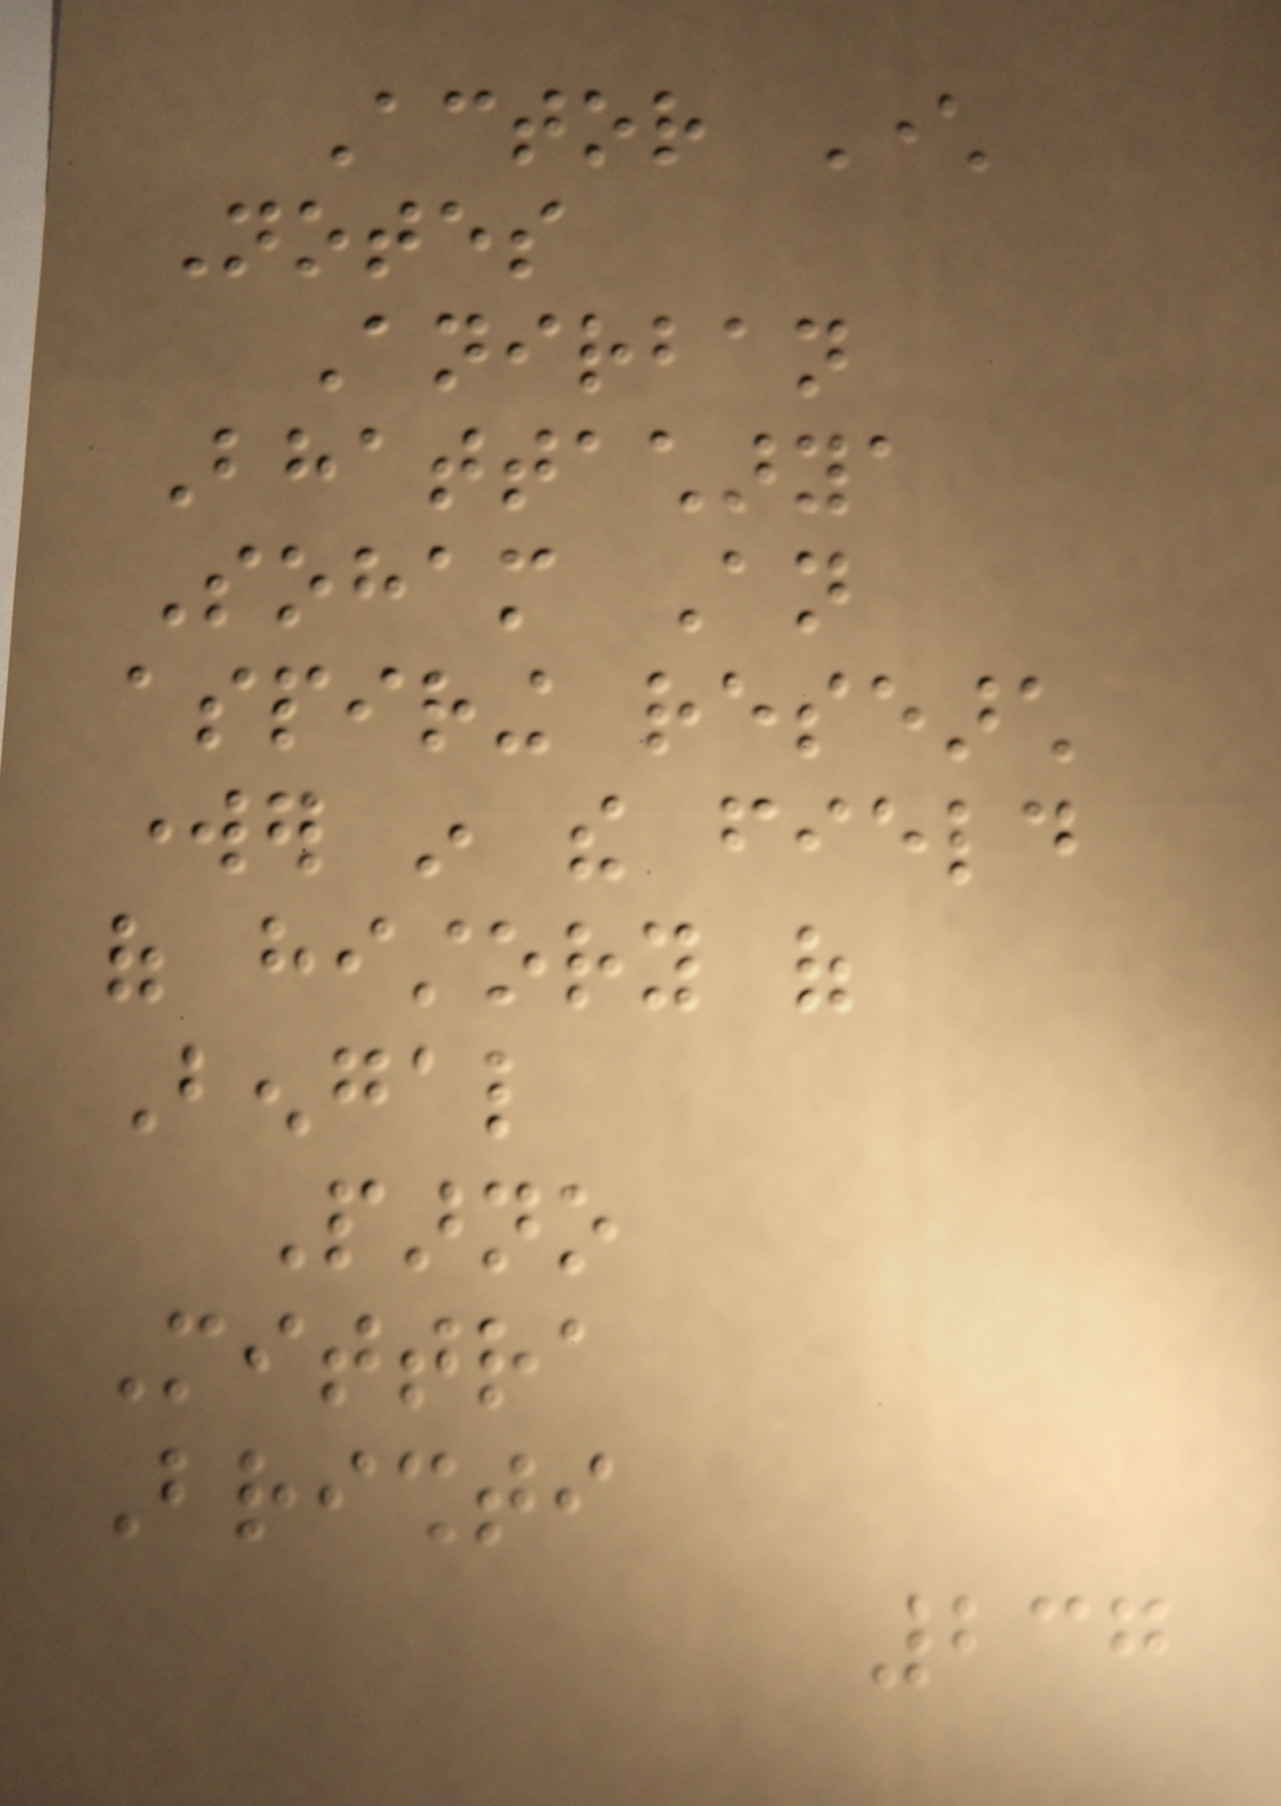Actor Character
Notes
Anirban
Bhattacharya
Soham An
aspiring research
worker in the field
of history of
Bengal
Parno
Mittra
Brishti
237
